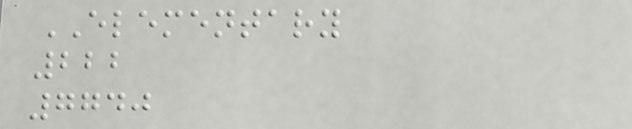ELEMENTARY
222
7740
